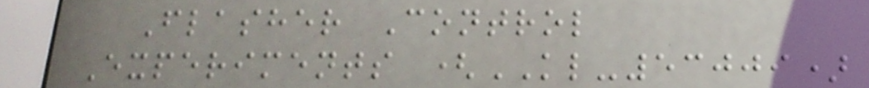Flasher Control
Experiments (KL-53009)
